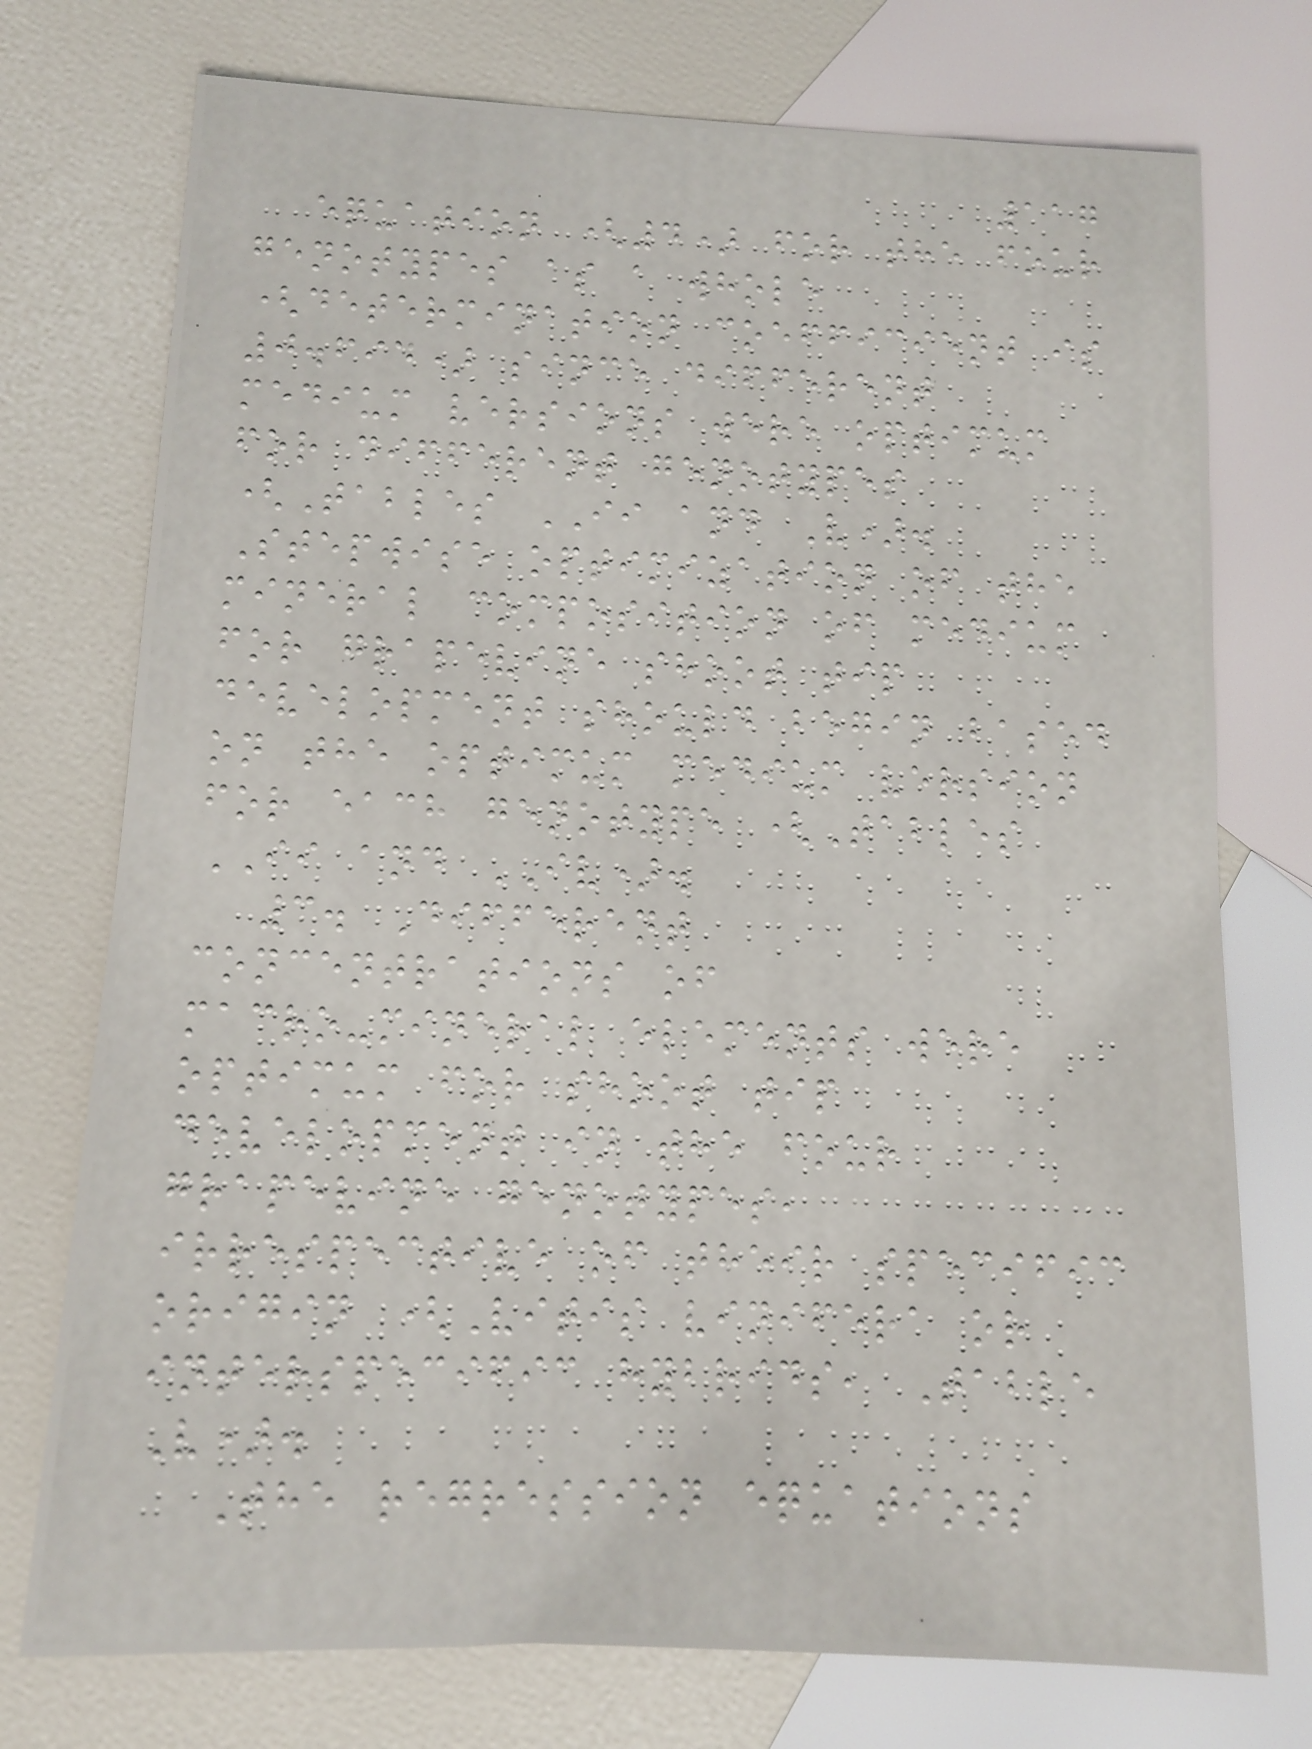117
equation (4) for the four
genotypes as a whole
(determination coefficient is
0.694) since different
medium versions were optimum
for different genotypes
(Tables II and V).
Stepwise optimization of the
mineral composition of medium
for grapevine shoot tip
development should begin based
on the optimum medium version
for each genotype (Tables
II and IV).
3. Different
concentrations of
macro-mineral elements were
optimum for shoot tip
development in the four
grapevine genotypes,
irrespective of their specific
origin (Vitis vinifera or
interspecific hybrids, Table
V).
The regression equations
